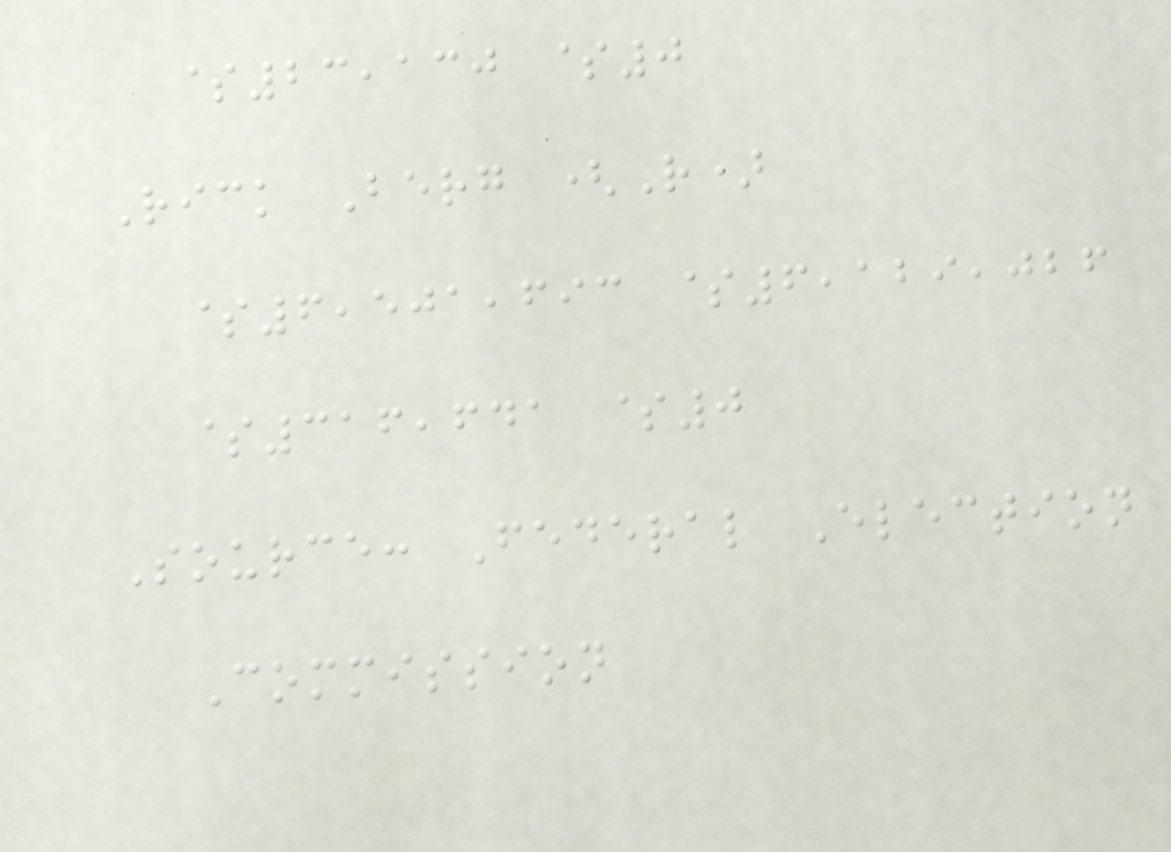$23,130 $0
Rick Berg (R)
$6,501,693 $6,129,026
$316,641 $0
Source: Federal Election
Commission
